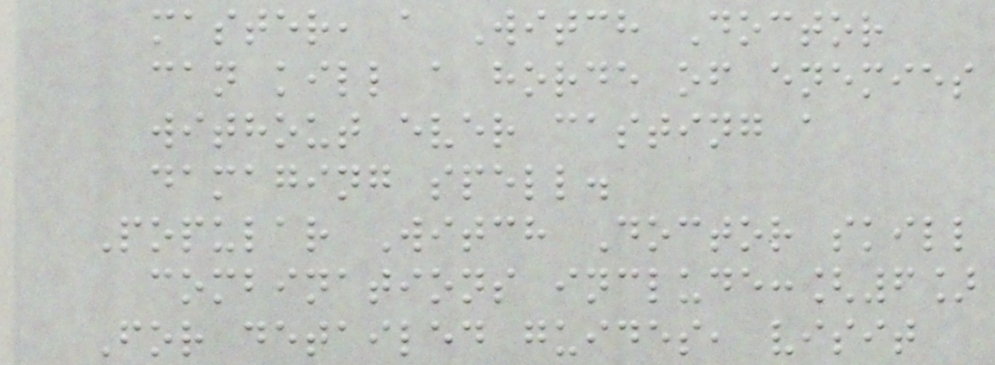master, a Witch Doctor
can kill a horde of enemies
without ever casting a
damaging spell.
Popular Witch Doctor skill
combinations include:[6]
For detailed guides, visit
